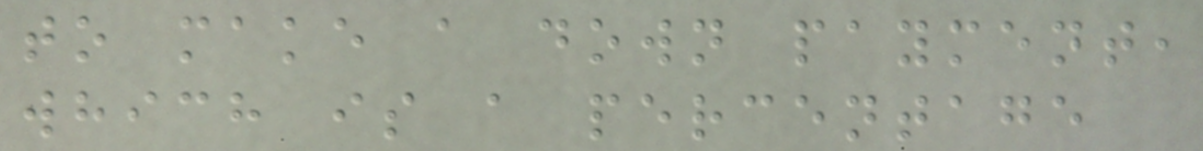to make a down payment,
which is a percentage
